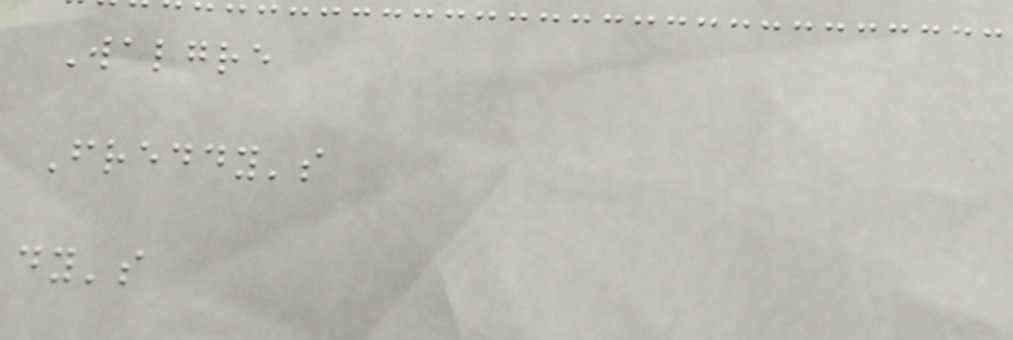Walgre
Freddy's
dy's
